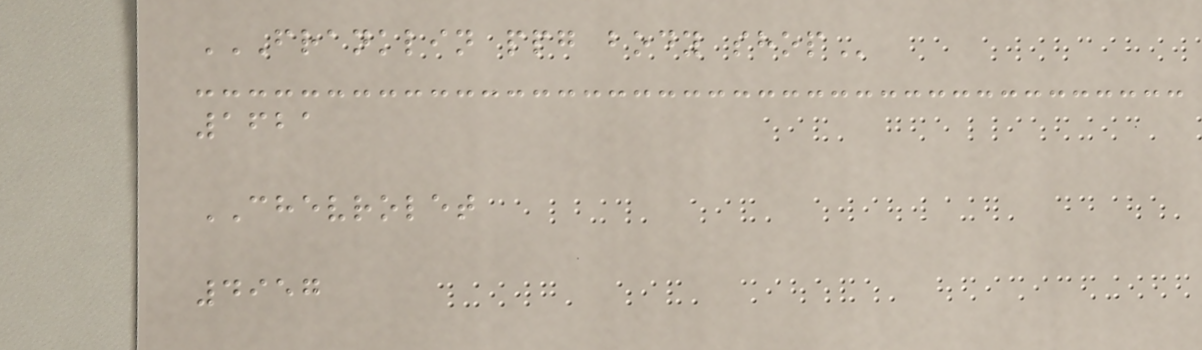FRANKLIN PPG BODY SHOP
1621
CHEVROLET
4957
